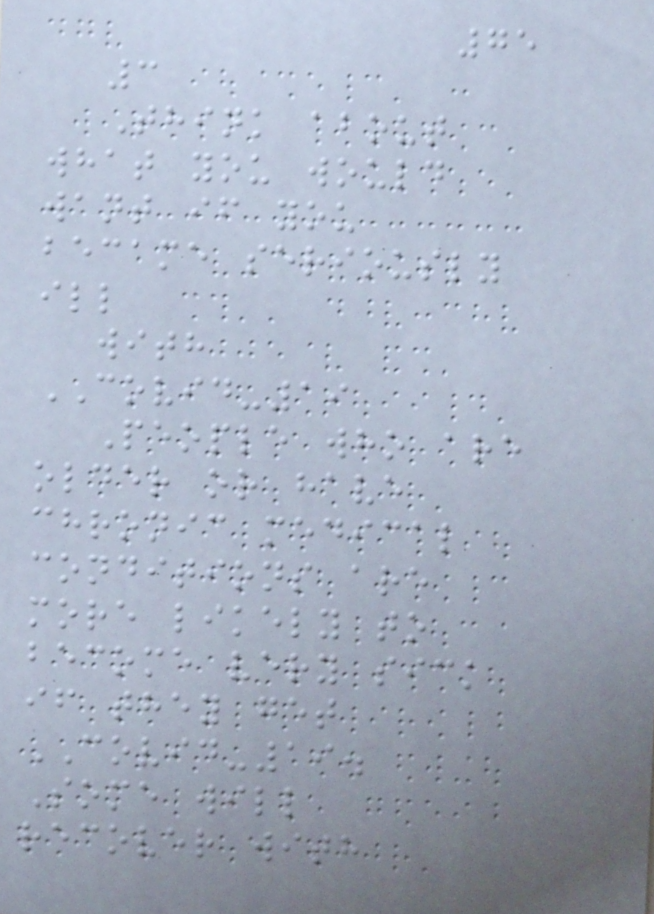75
3
Think about
what you would
want if you
became seriously
ill
with
COVID-19
People who are
older or have
chronic medical
conditions are
more likely to
become very sick
if they get
COVID-19.
Some will
recover with
